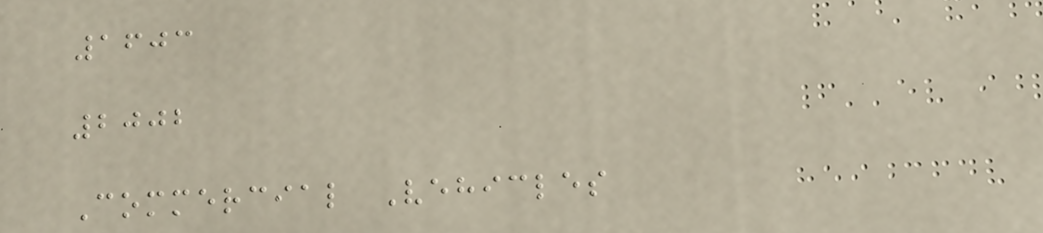1603
2002
Commercial Vehicles
